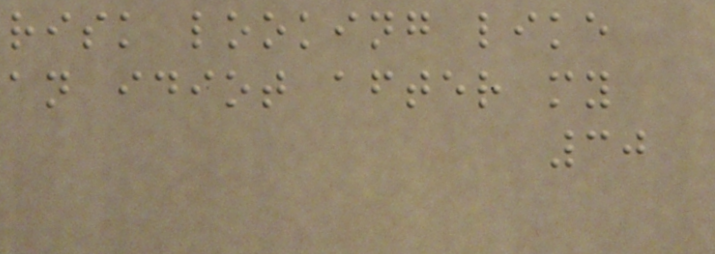risk looking like
an idiot after my
30
